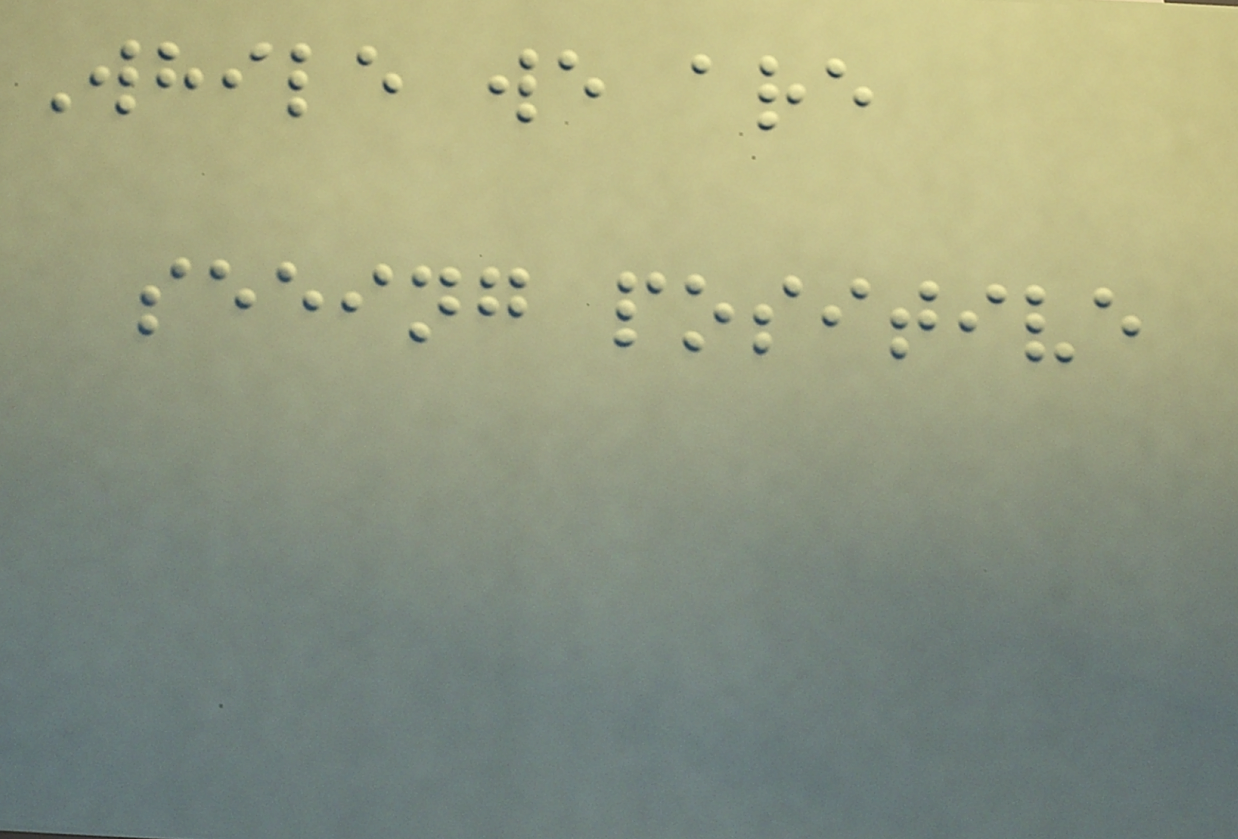While we are
seeing positive
